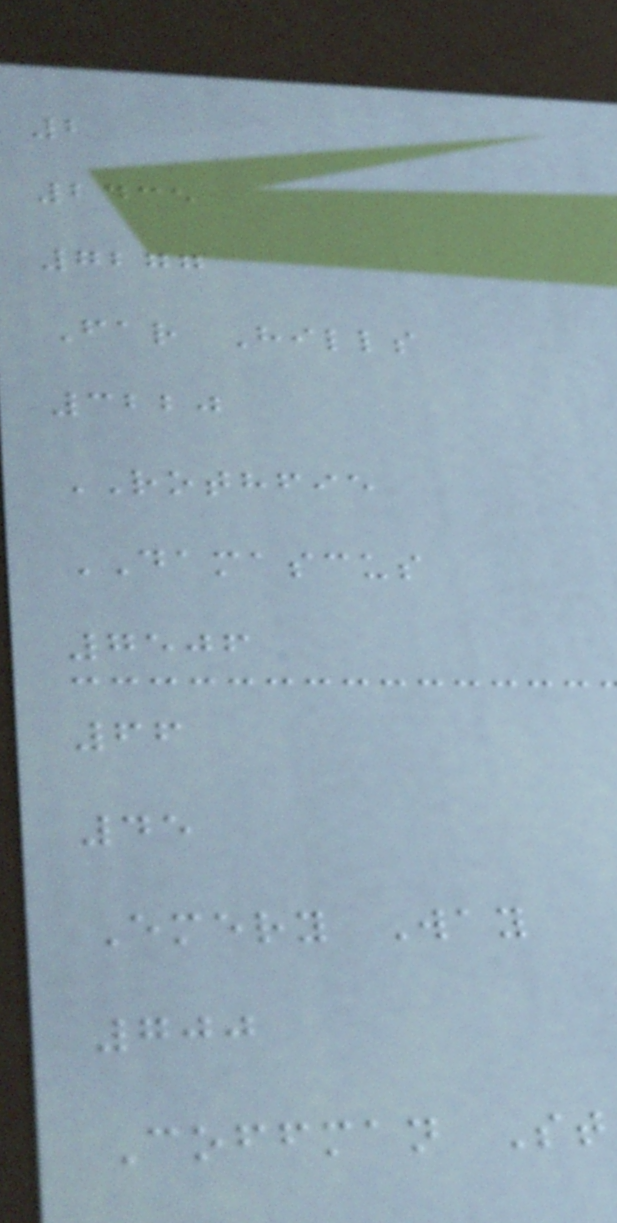2
2435
7277
Far Hills
3220
ROTHFIE
DAMASCUS
7506
66
45
Emery Way
700
Coffman St
